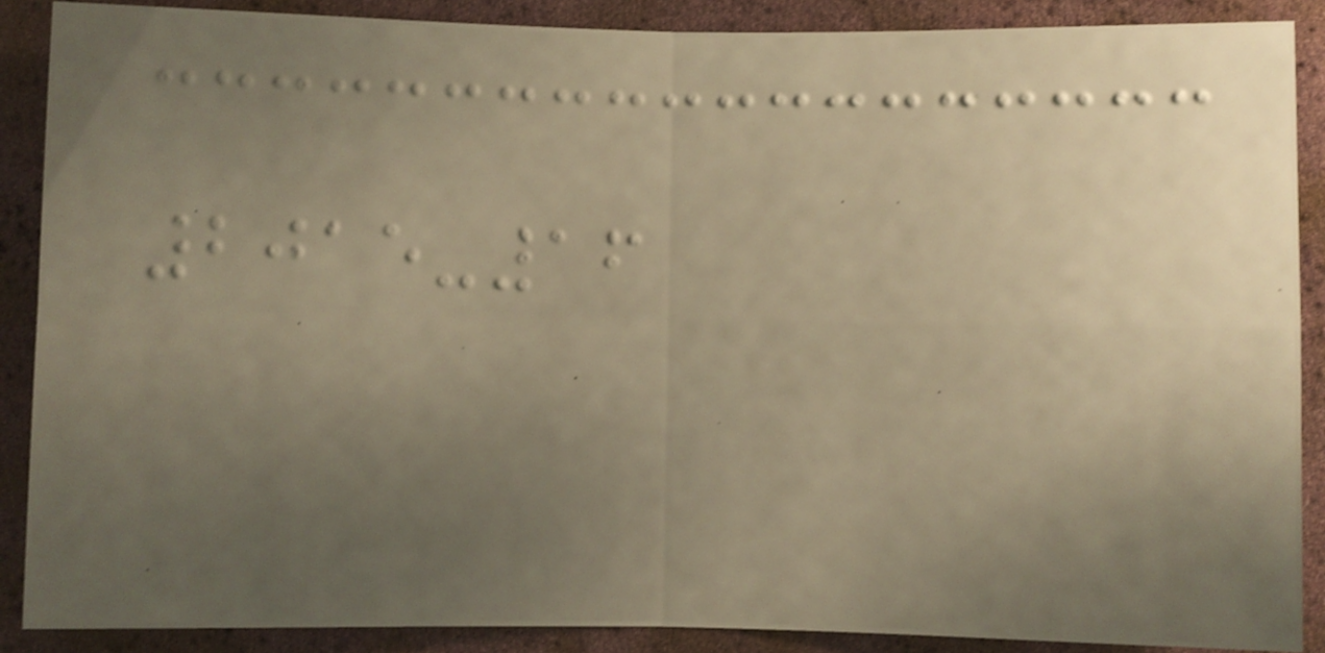2015-16
